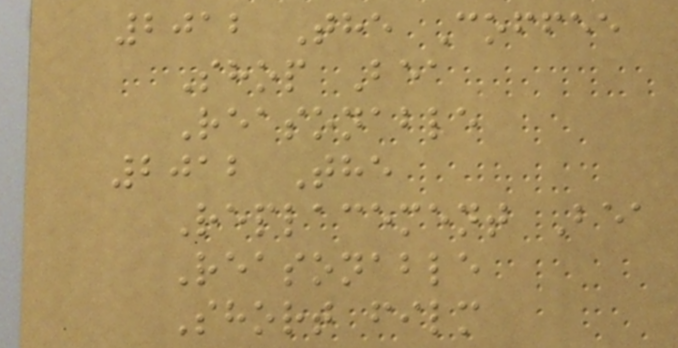2012 The Coffee
Shop Bea
Reasonable
2012 The
Replacement Bea
Reasonable
Short film
